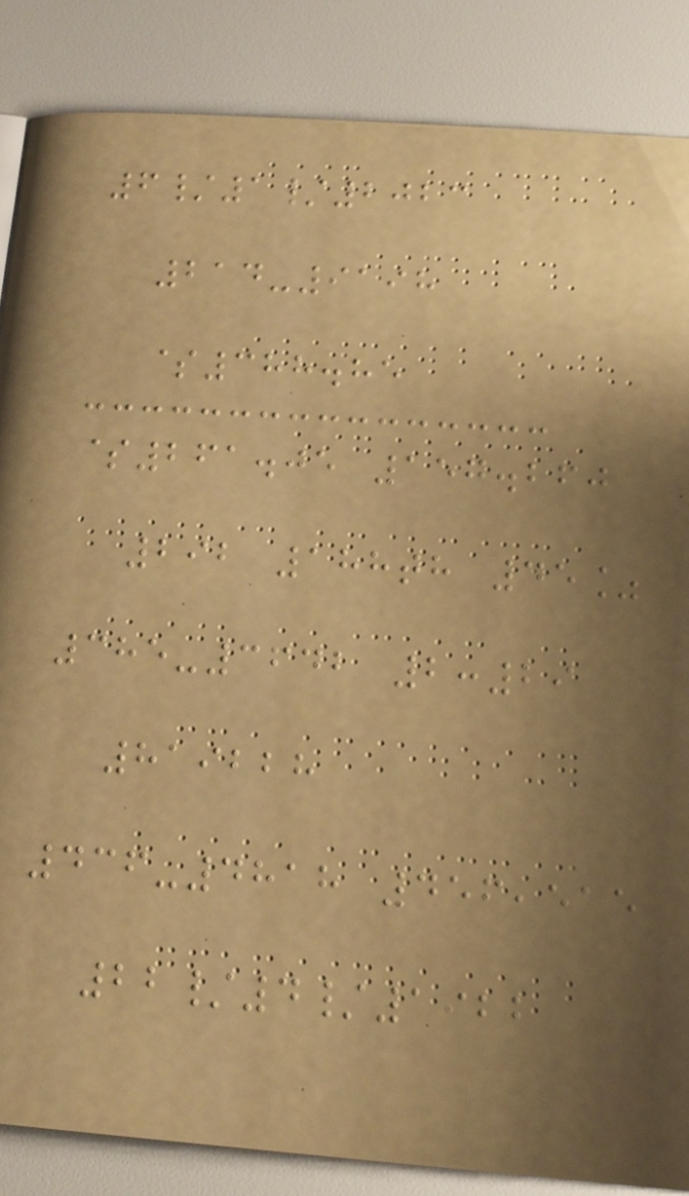6/1/2023
214-9198
$388.85
$261.05 157.260
292 188th 45%
385-3642 2:29
819228
436-4818 456,515
22/4/1922
